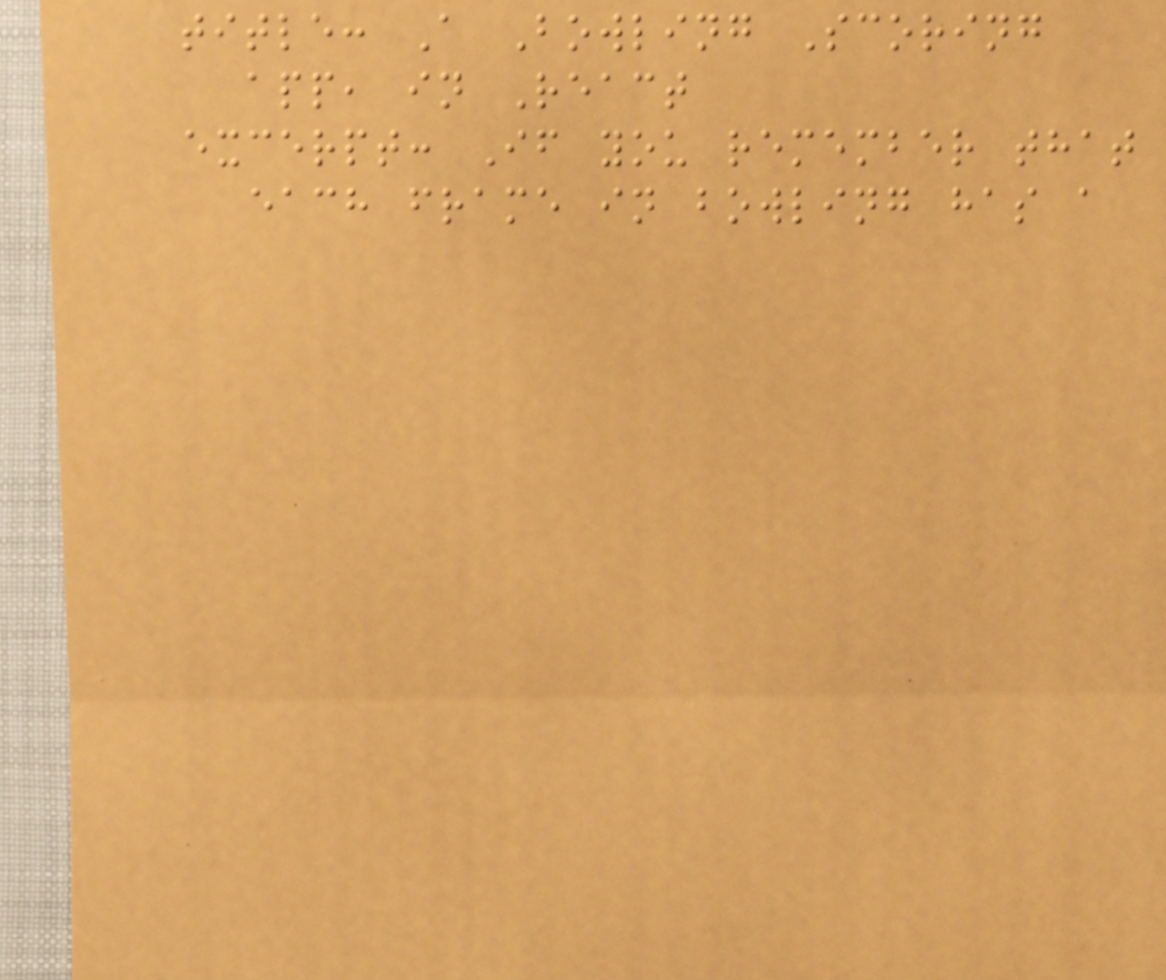title: A Bowling Scoring
app, in React
excerpt: If you remember that
each frame in bowling has a
